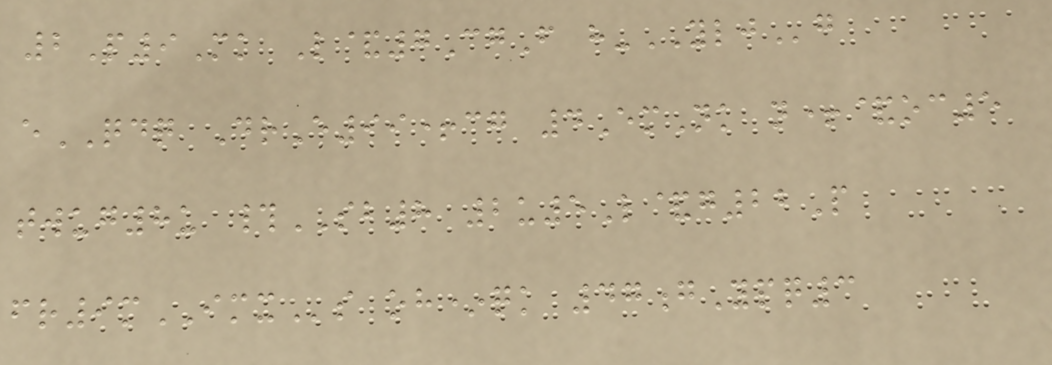2P9Mk L&7CgF h-YLJg
eQDQ DrE99+cg 4EmNk n+&oc5
twug8u #SB8 2u5L&g22P
fr9mIMXs oh*qk 47gYpq3
